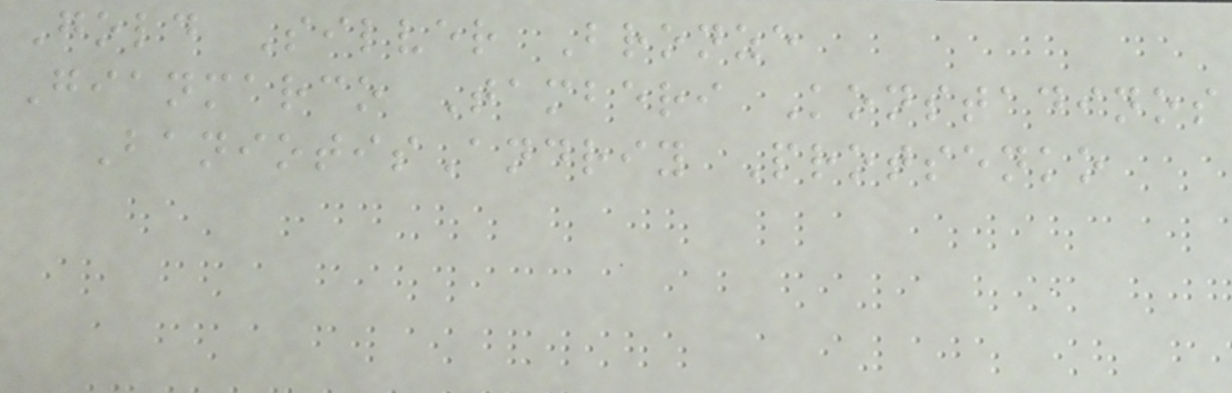Gold Silver Bronze
Gianmarco Tamberi Konstadinos
BaniotisAndriy Protsenko
